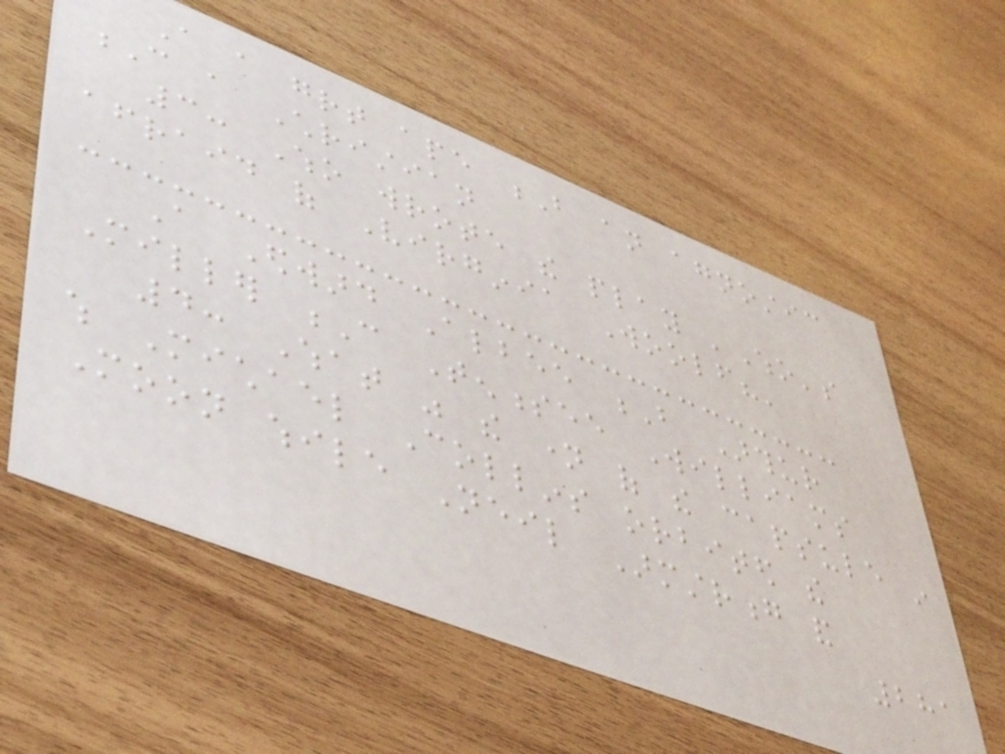A a great ape B an agnostic
C a Christian
3: Who wrote the play 'Who's
afraid of Virginia Woolf?'
A Edward Albee B Arthur
Miller C Tennessee Williams
4: What was the name of the capsule in
which Michael Collins orbited the
Moon while Neil Armstrong and
281
